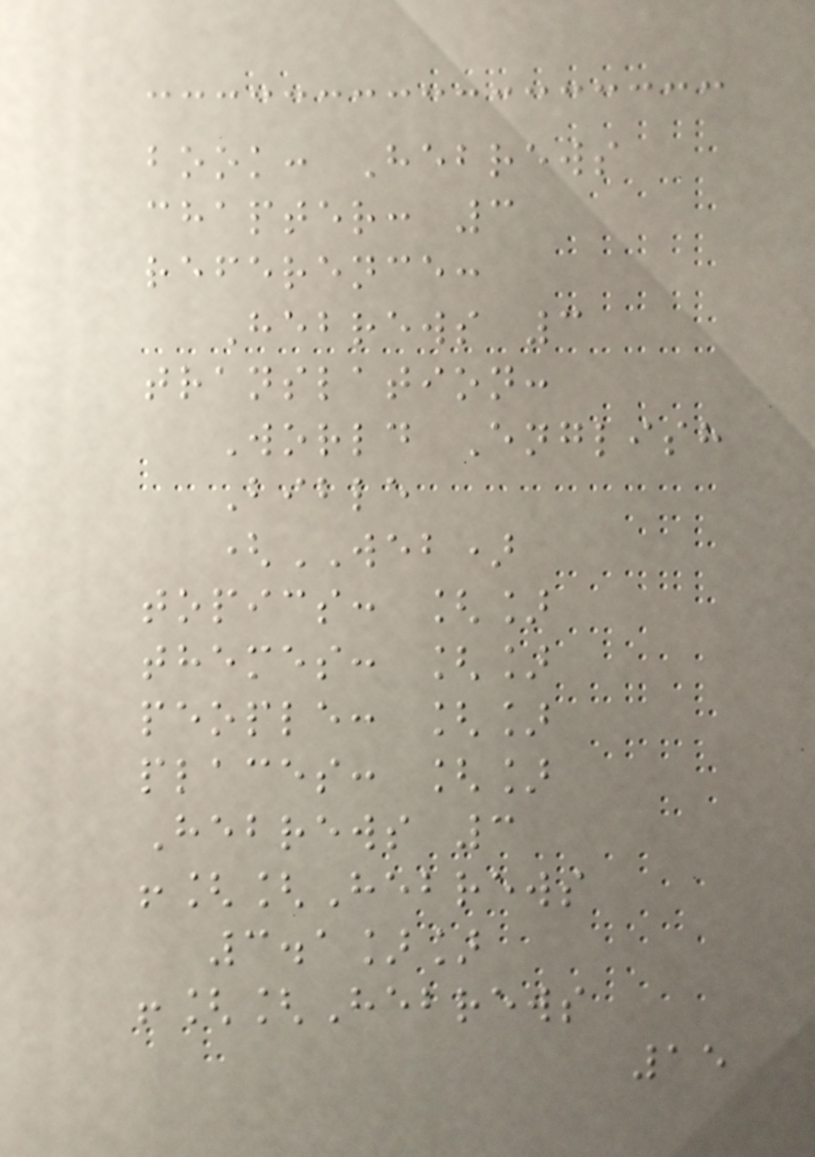book: Hebrews
chapter: 3
reference:
Hebrews 3
translation:
World English
Bible
(WEB)
topics: []
themes: []
people: []
places: []
Hebrews 3
![[Hebrews
3.1]]
![[Hebrews
15
